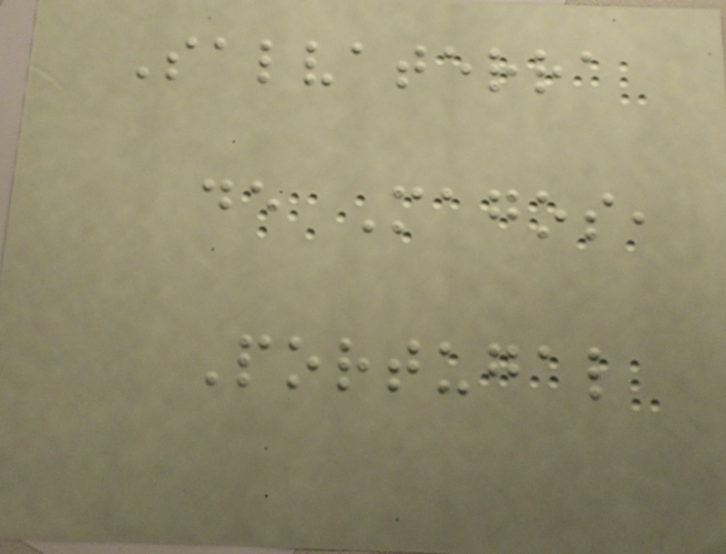Salvaterra
de Magos,
Portugal
